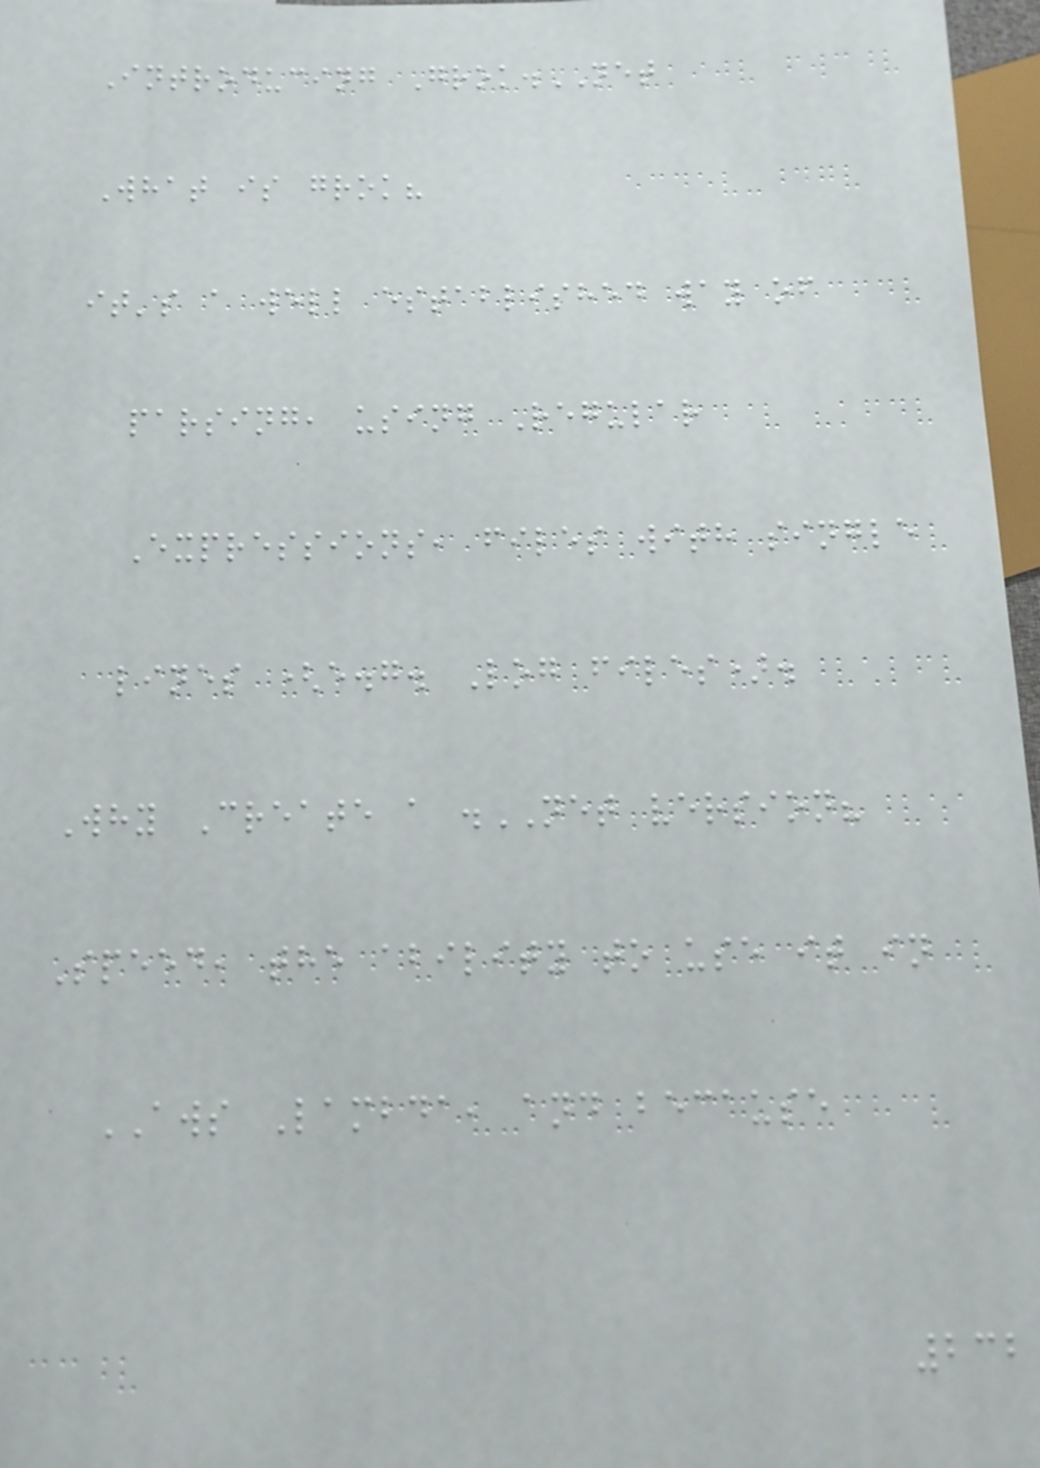Introducing Grok.NET
What is grok?
it's a well established way of
parsing, using Regular
Expressions, files with single
lines (e.g. Log files).
Why Create a .NET version?
Speed, the ability to use it in
AWS Lambda, and because
232
